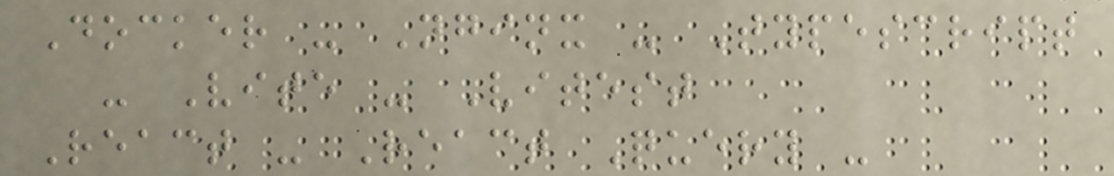Docker - Nginx - Typescript
- Vite - Vitest
React - React Query -
